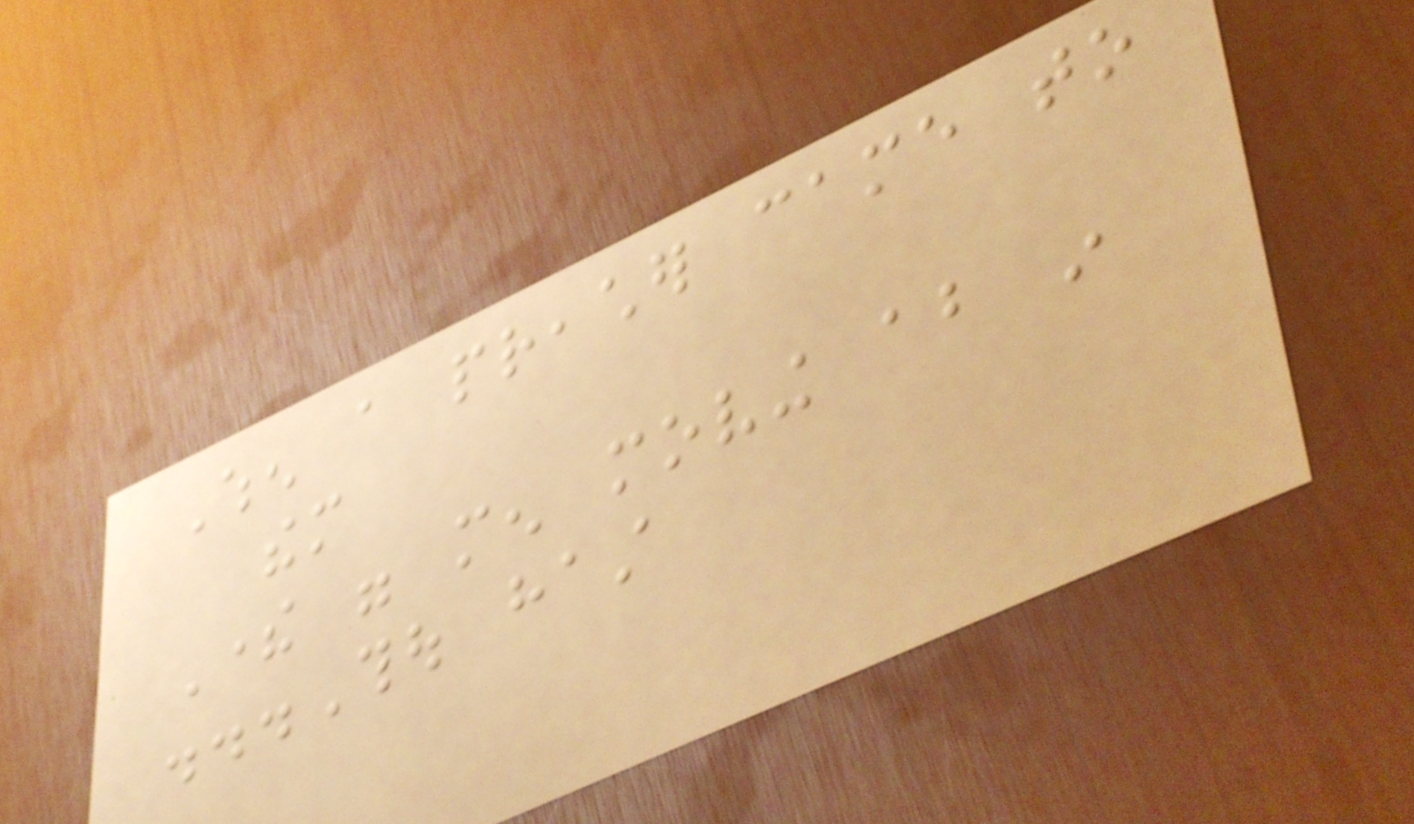When a preacher came to
them
There were men moving about in
...Thou hast
